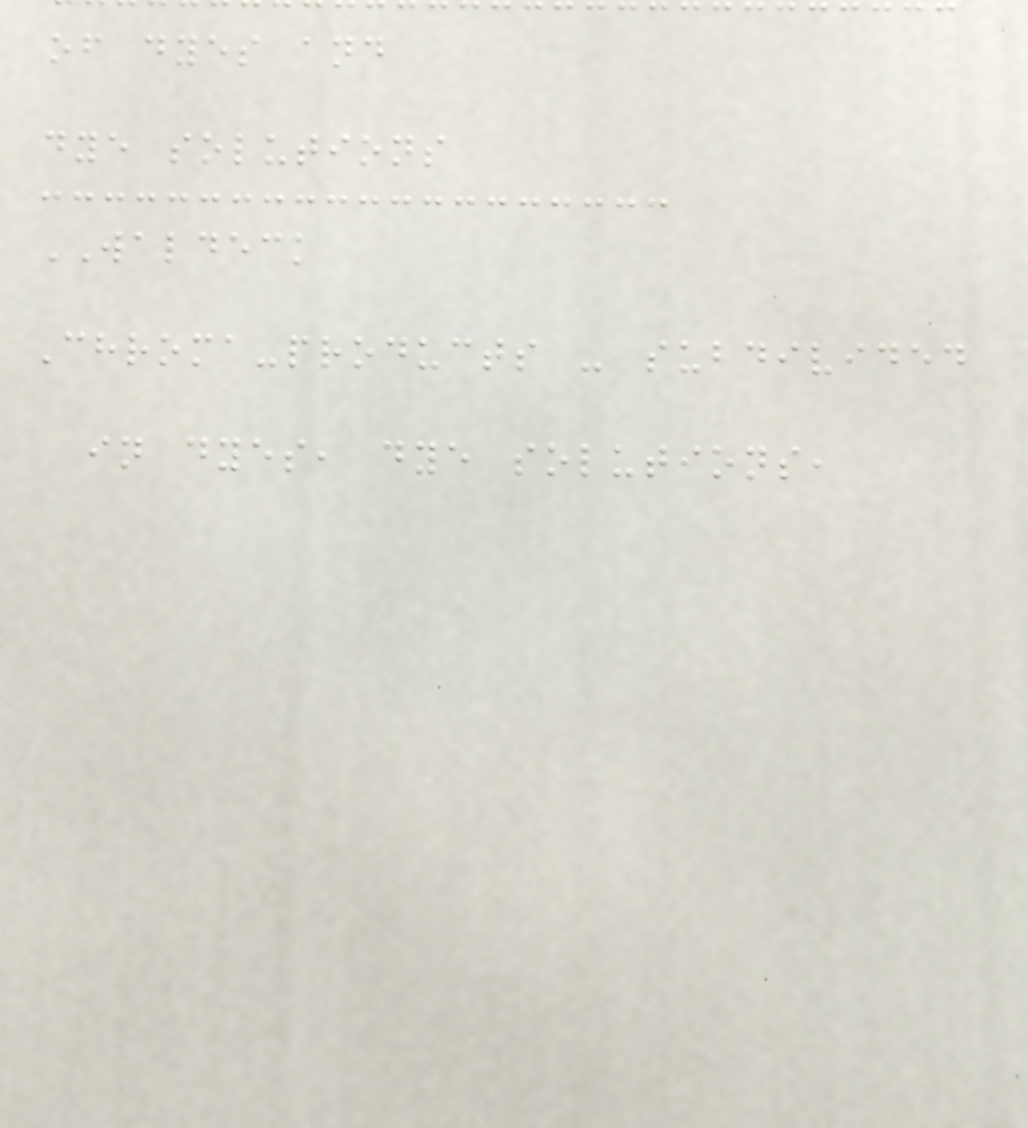of dyes and
dye solutions
WALDECK
Chroma-products - subdivided
in dyes, dye solutions,
